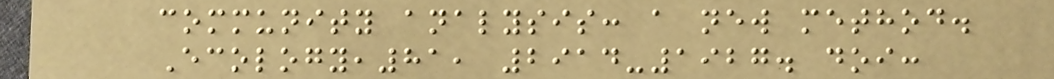community analysis: a new method.
Ecology,81, 2914-1927. doi:
